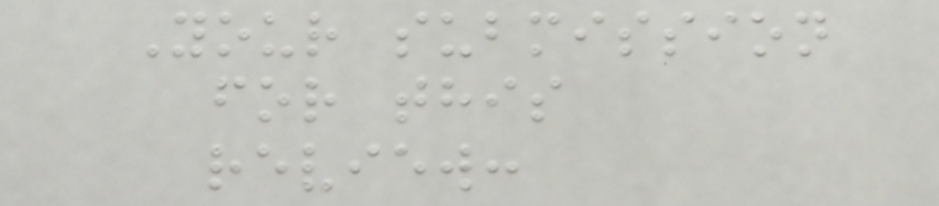Your submission
for this
review:
